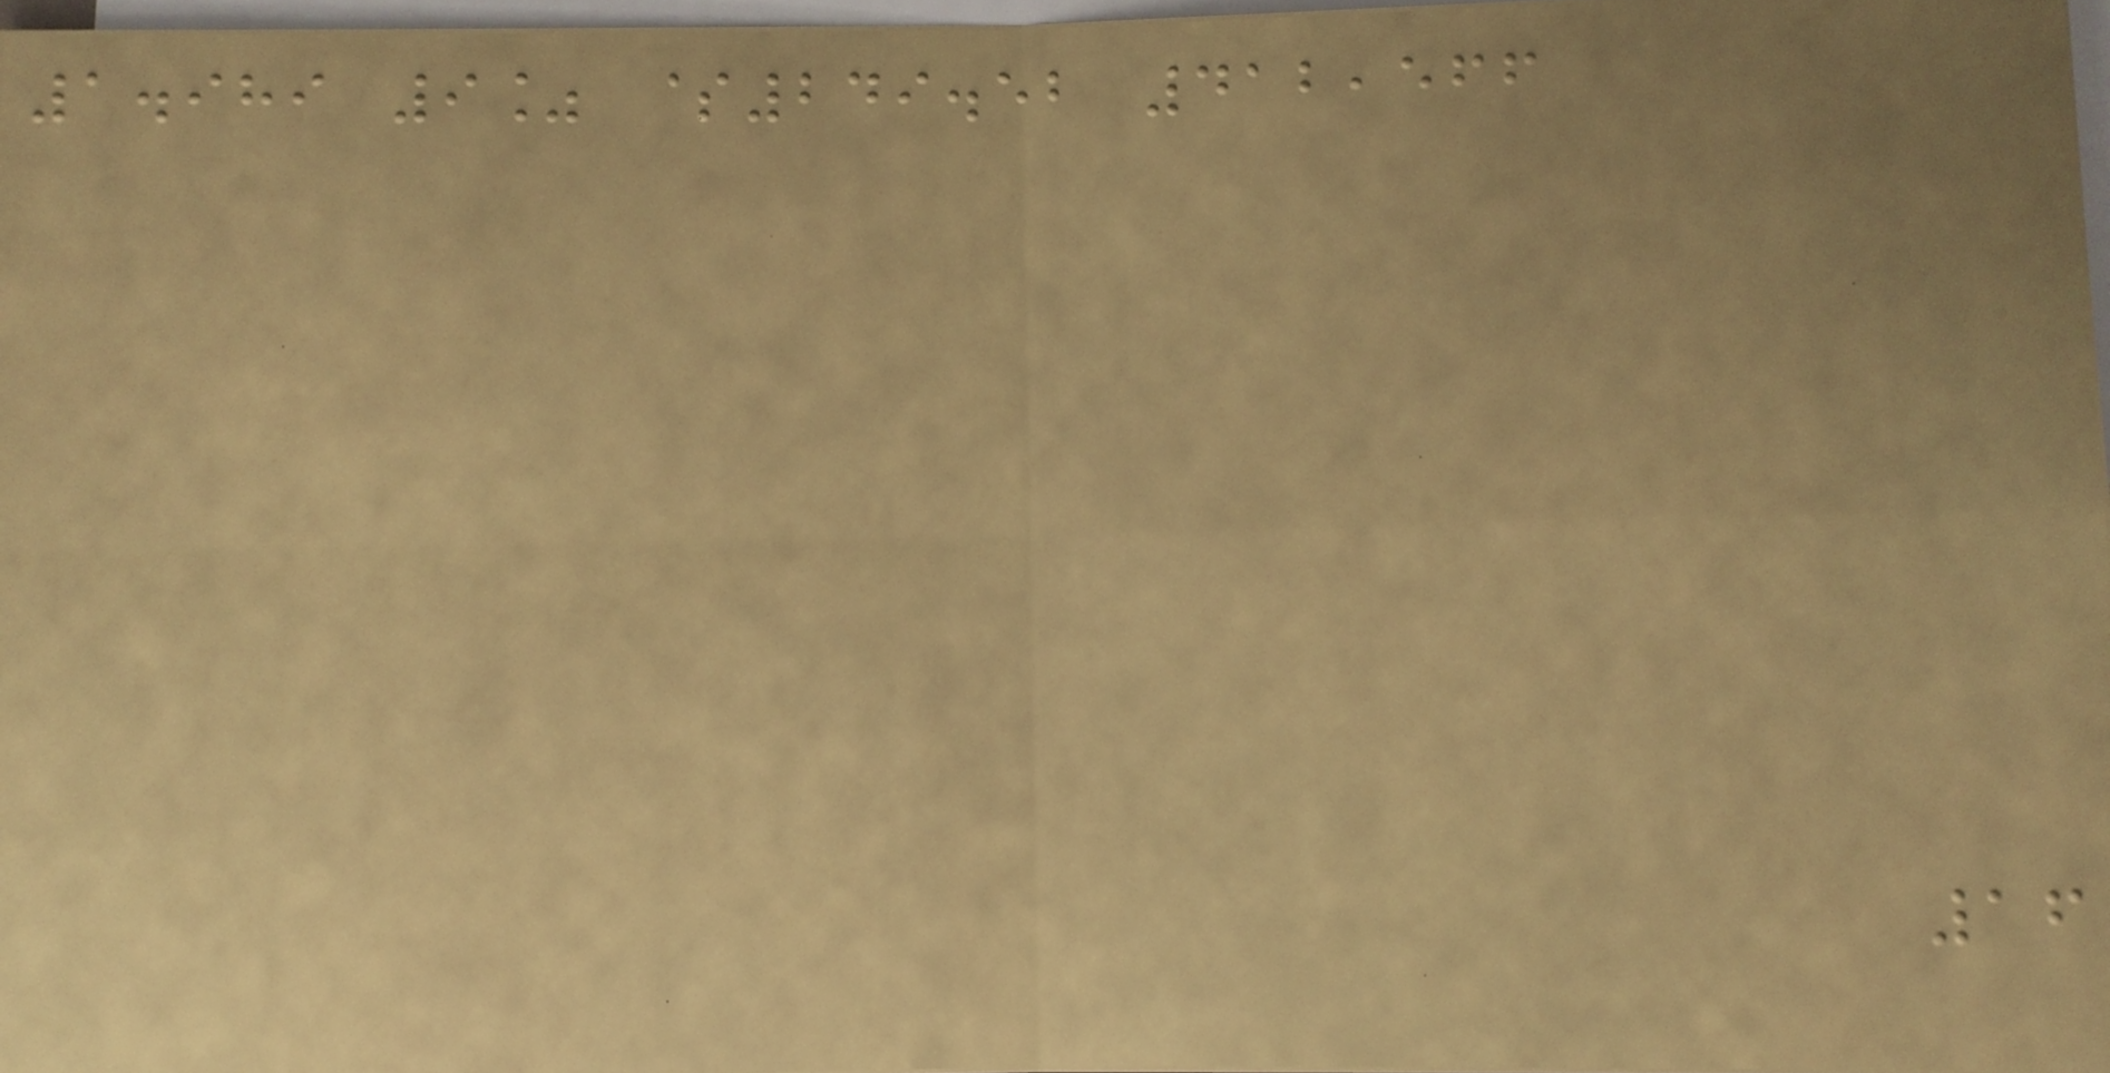1.989 9% $249.52 412,566
16
